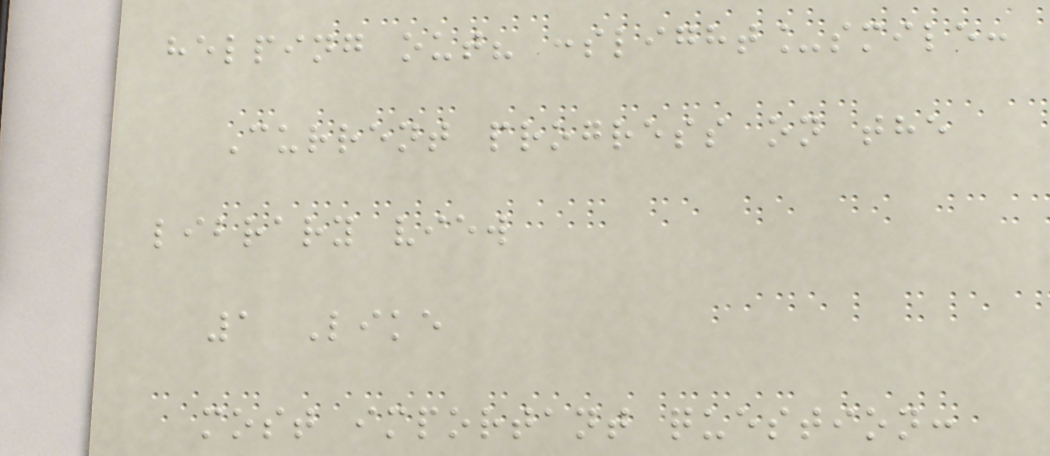helping out? :slight_smile:
Current progress on the
library view
1 Like
most important question:
